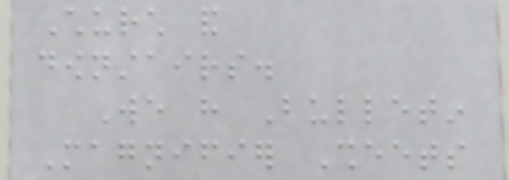Church and
downstairs.
We have Bulletin
Magnifier Sheets
